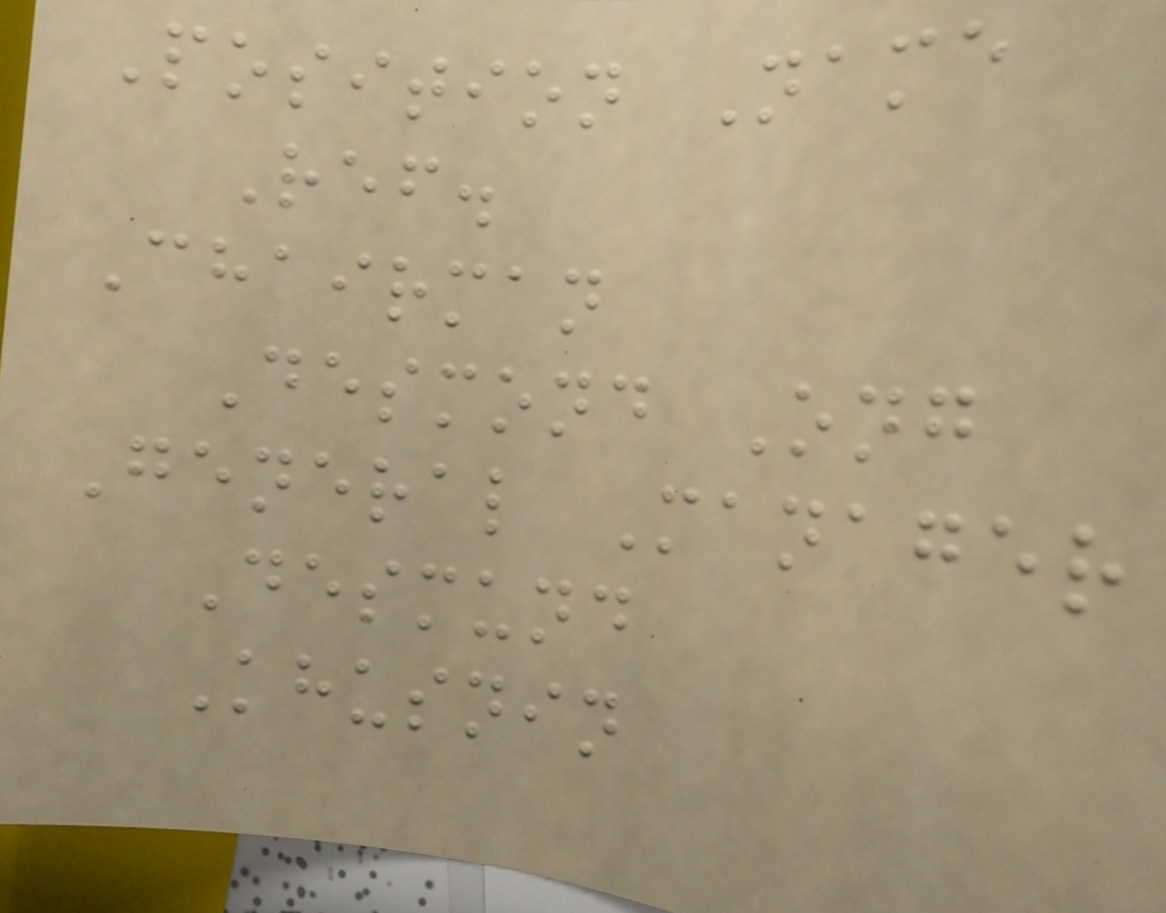Position Name
Ref.
Chairman
Desmond Ong
General Manager
Desmund
Khusnin
